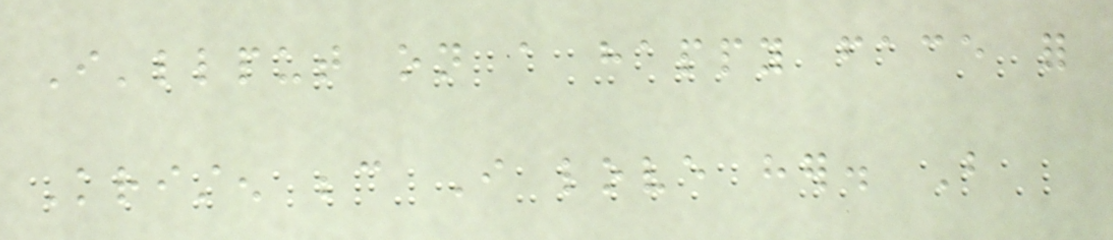I'llput on a happy face for
Kristen because I love her. But
